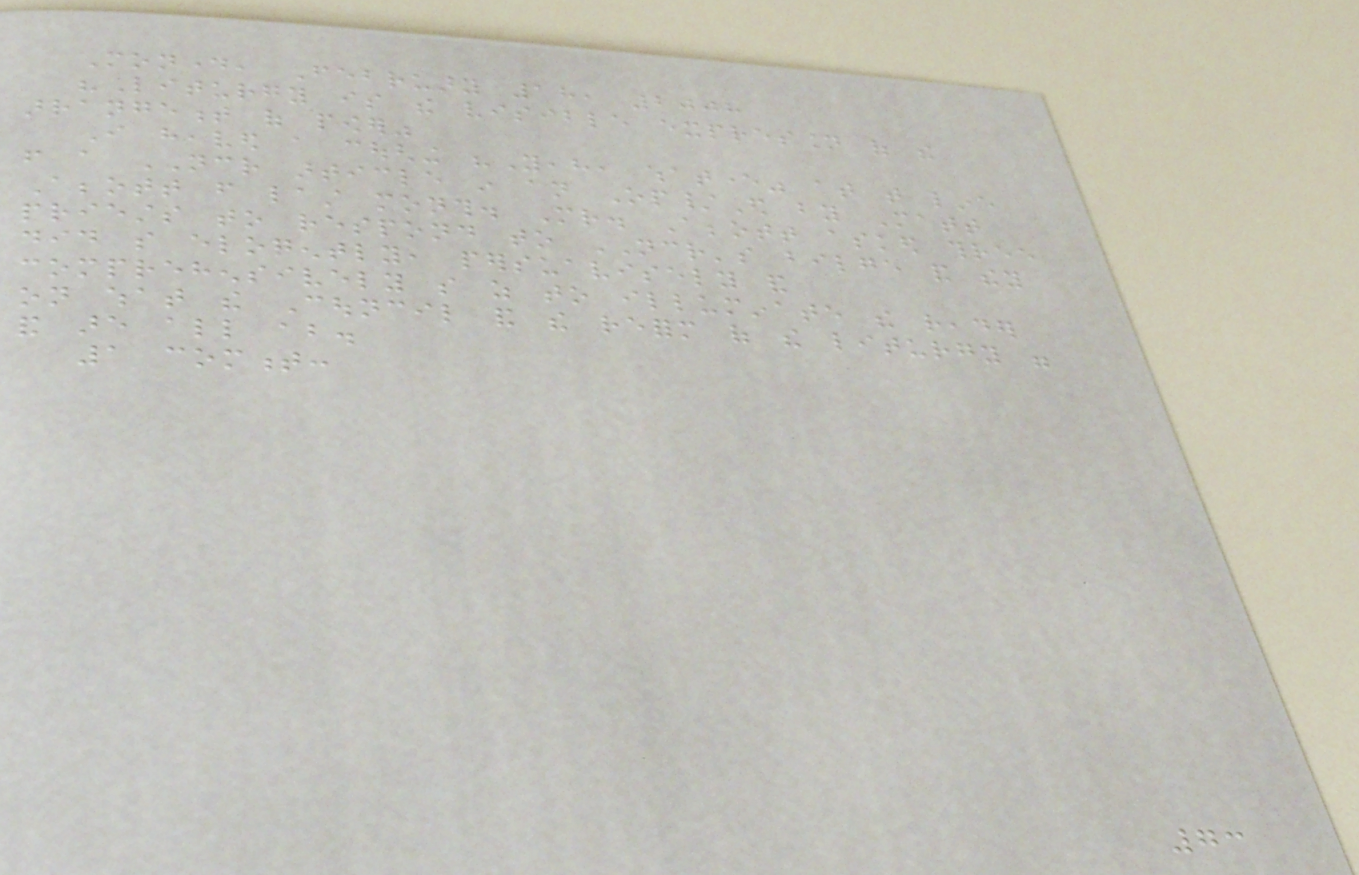Monday, February 18, 2008
"Liturgy is the visible expression of the
arrangement of power"
I heaved a coughing "Yeah, whatever" at that line
from a NCR article in an Op/Ed by Matt
Abbott from last month. Mr. Abbott asked three
priests to respond to NCR's bilge and they
did so eloqently, persuavisely and
comprehensively so as to illuminate the reader
on what the Council and the reform of the liturgy were
and are all about.
1 comment:
73
